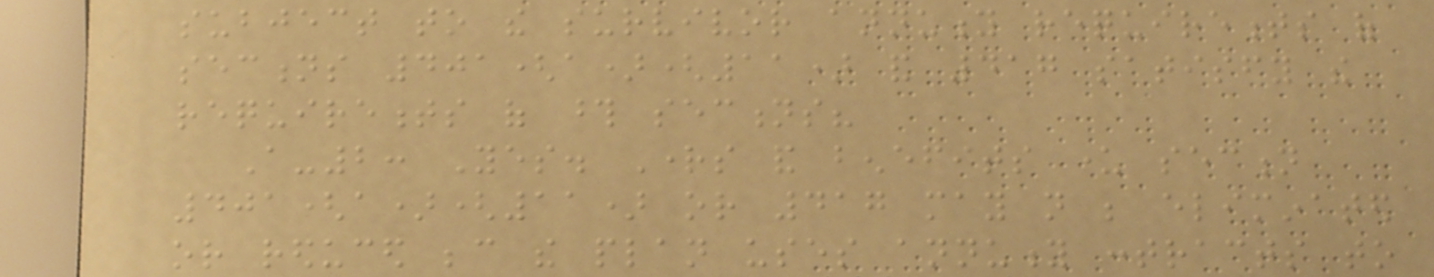subject to the survivor annuity requirements of
sections 401(a)(11) and 417 satisfy the
requirements of those sections?
A-2: Yes. Rights and benefits under section
401(a)(11) or 417 may not be eliminated
or reduced because the plan uses annuity contracts to
